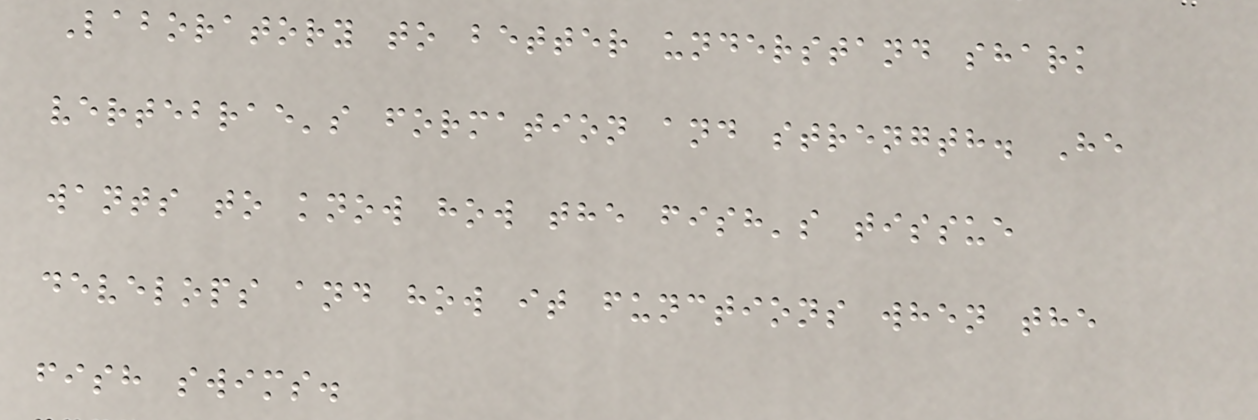Laboratory to better understand shark
vertebrae's formation and strength. He
wants to know how the fish's tissue
develops and how it functions when the
fish swims.
